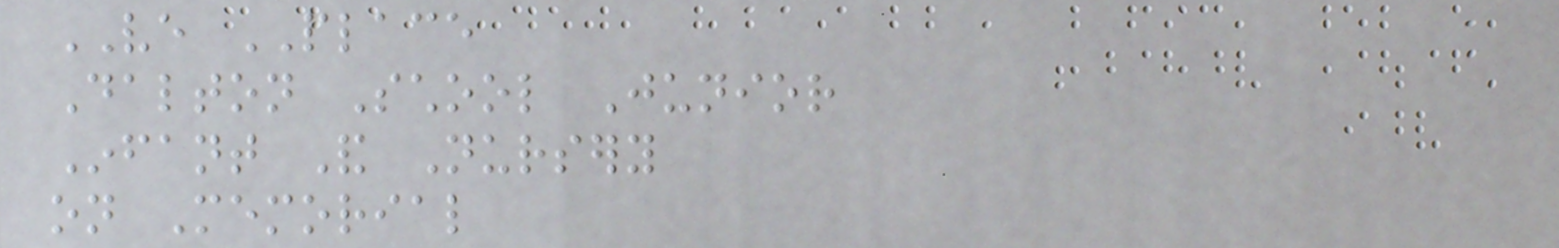VE PLACE
Dalton School Junior
Infant And Nursery
on Memorial
